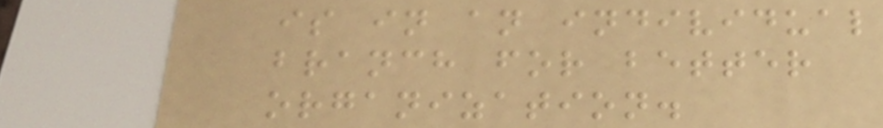is in an individual
branch for better
organization.
